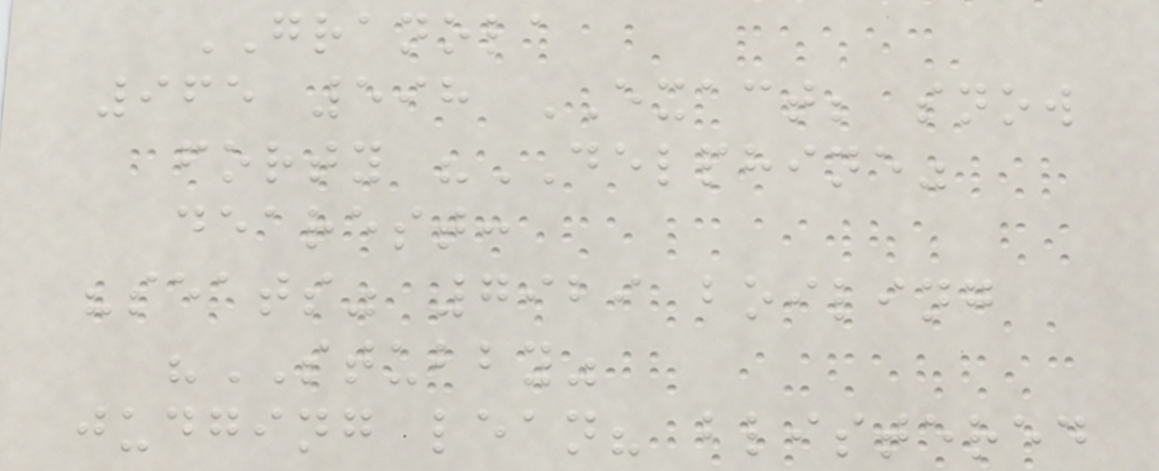GRANOLA
965 598 EXACT; snow
forty "DELPHINE"
dearest:
"seats" 7929 boiling
"STUBBY"
judging lean? blistered
